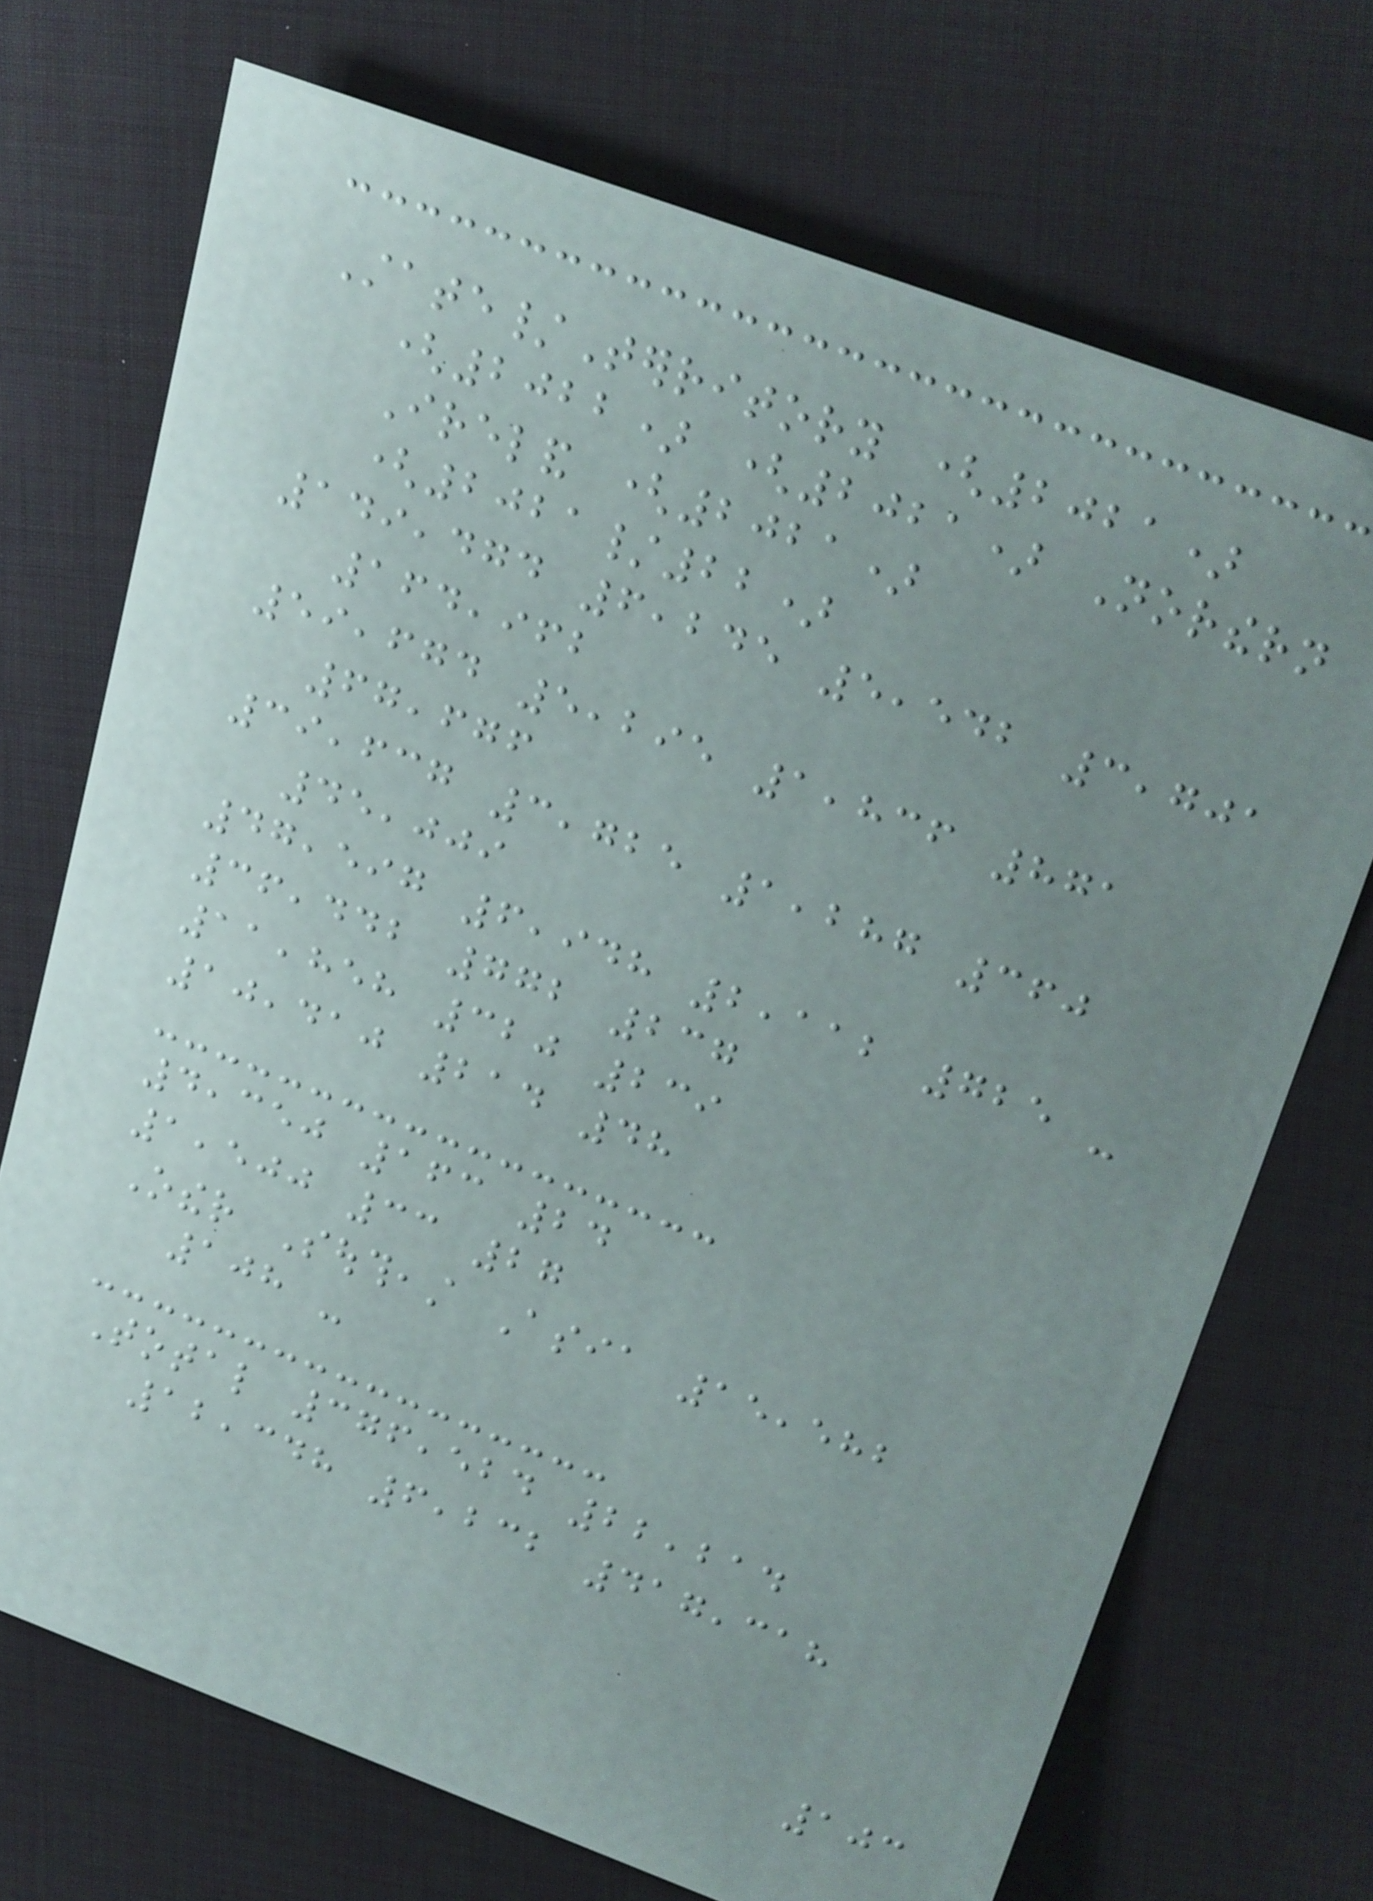State/Territory (2021)
(2022) (2021) Northern
Ireland (2021)
(2021/22)
149,474 6,245 5,542 3,701
164,962
59,674 5,295 1,836 871
67,676
39,637 3,725 1,287 360
45,009
47,597 6,948 2,112 725 -
36,442 772 237
11,858 320 239
10,410 214 48
4,350 163 24
1,500 33 27
Other Southeast Asia 15,582
108 -
Total 376,524 22,214
12,348 6,232 417,318
103
